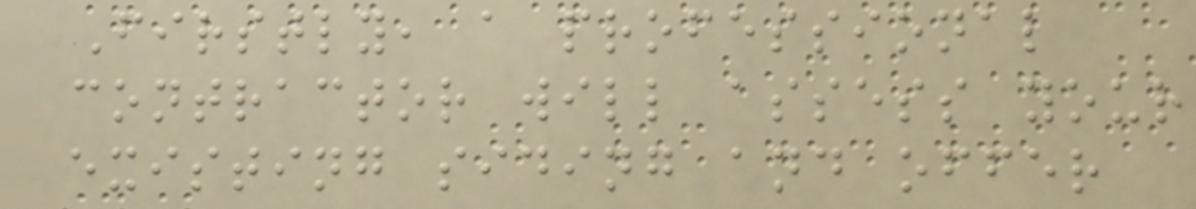Firstly, a professional
contractor will assess your
existing siding and offer
